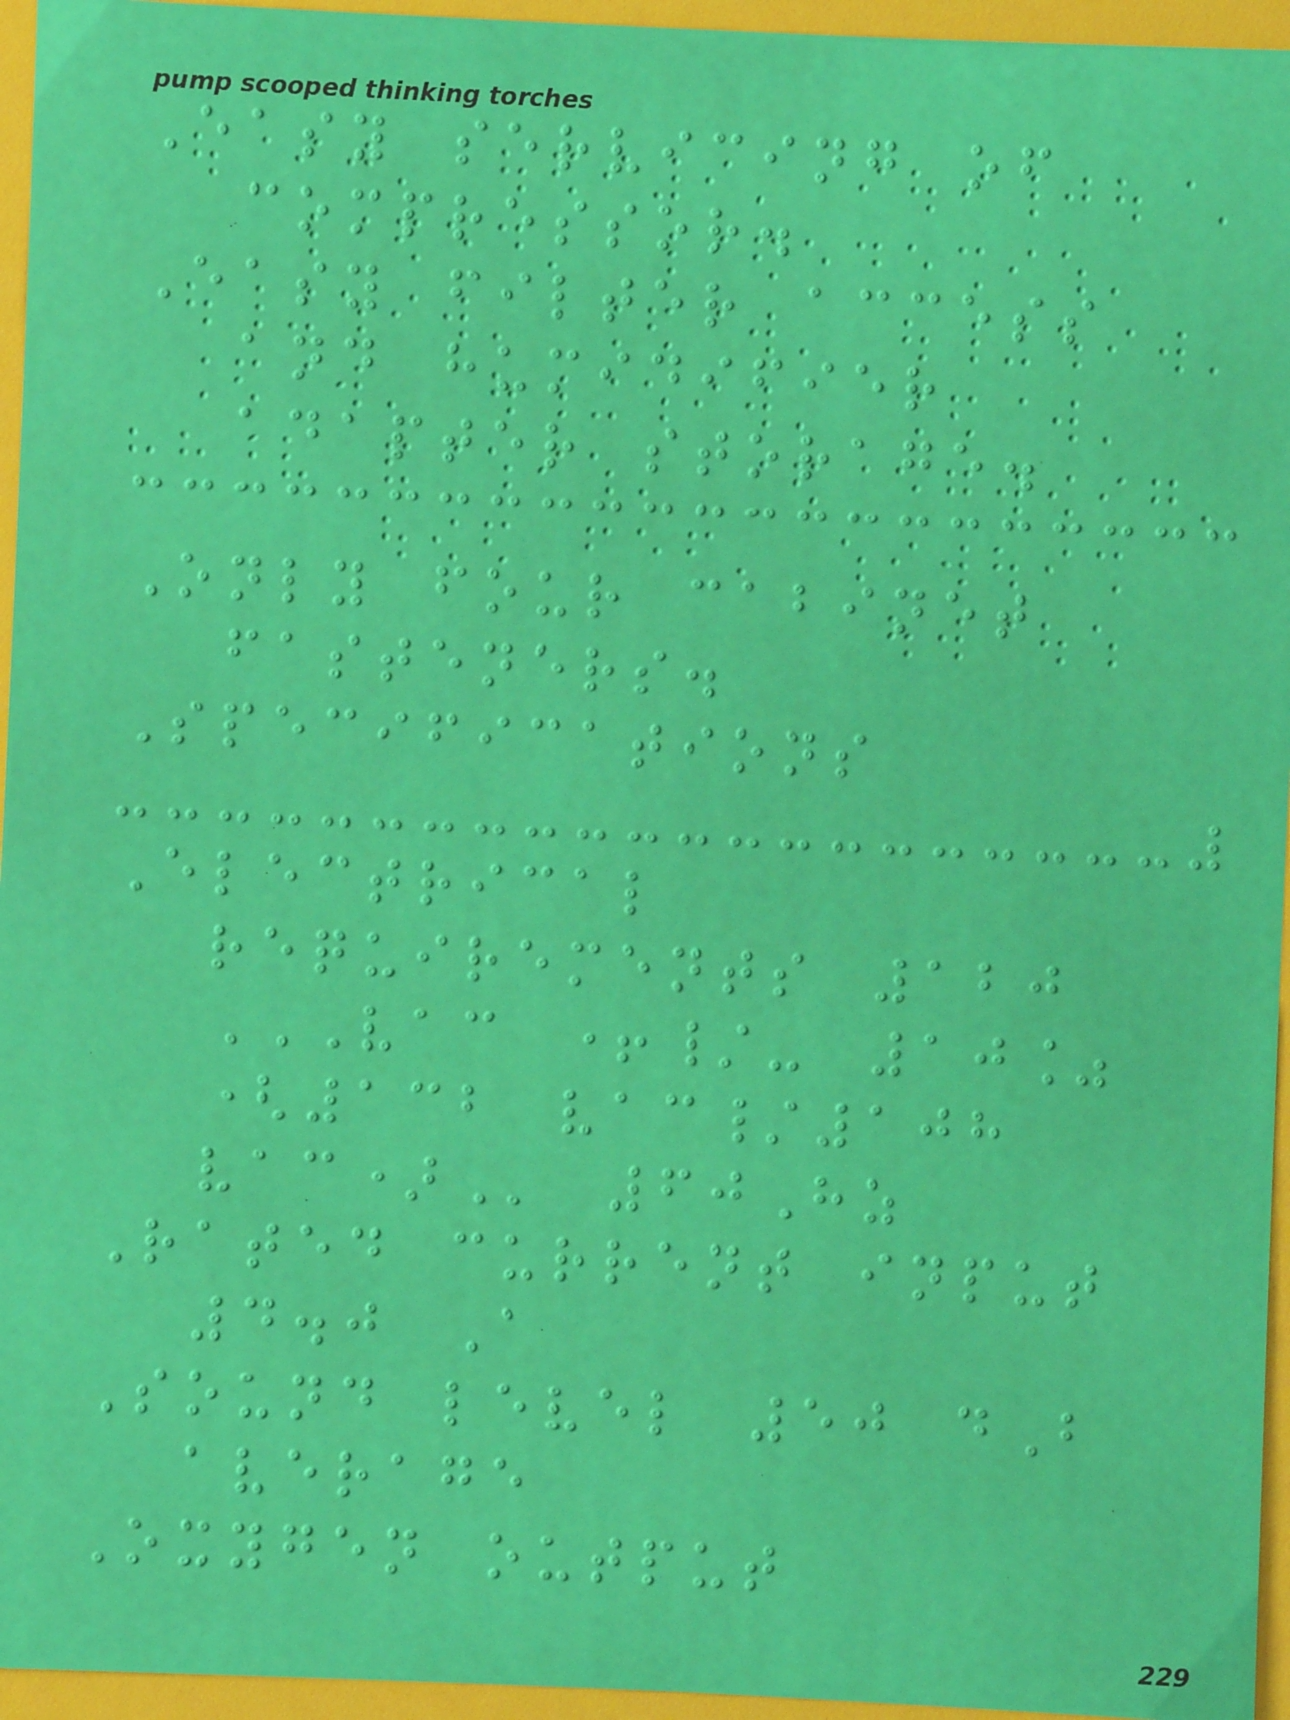Easy servicing of
compressor.
Easy filter access
and humidifier
adapter storage.
Only four cabinet
fasteners.
Specifications
Electrical
requirements 120
VAC +/- 10%
(132 VAC/108
VAC) 60Hz
Rated current input
4.0 A
Sound level 50 dB
average
Oxygen output
